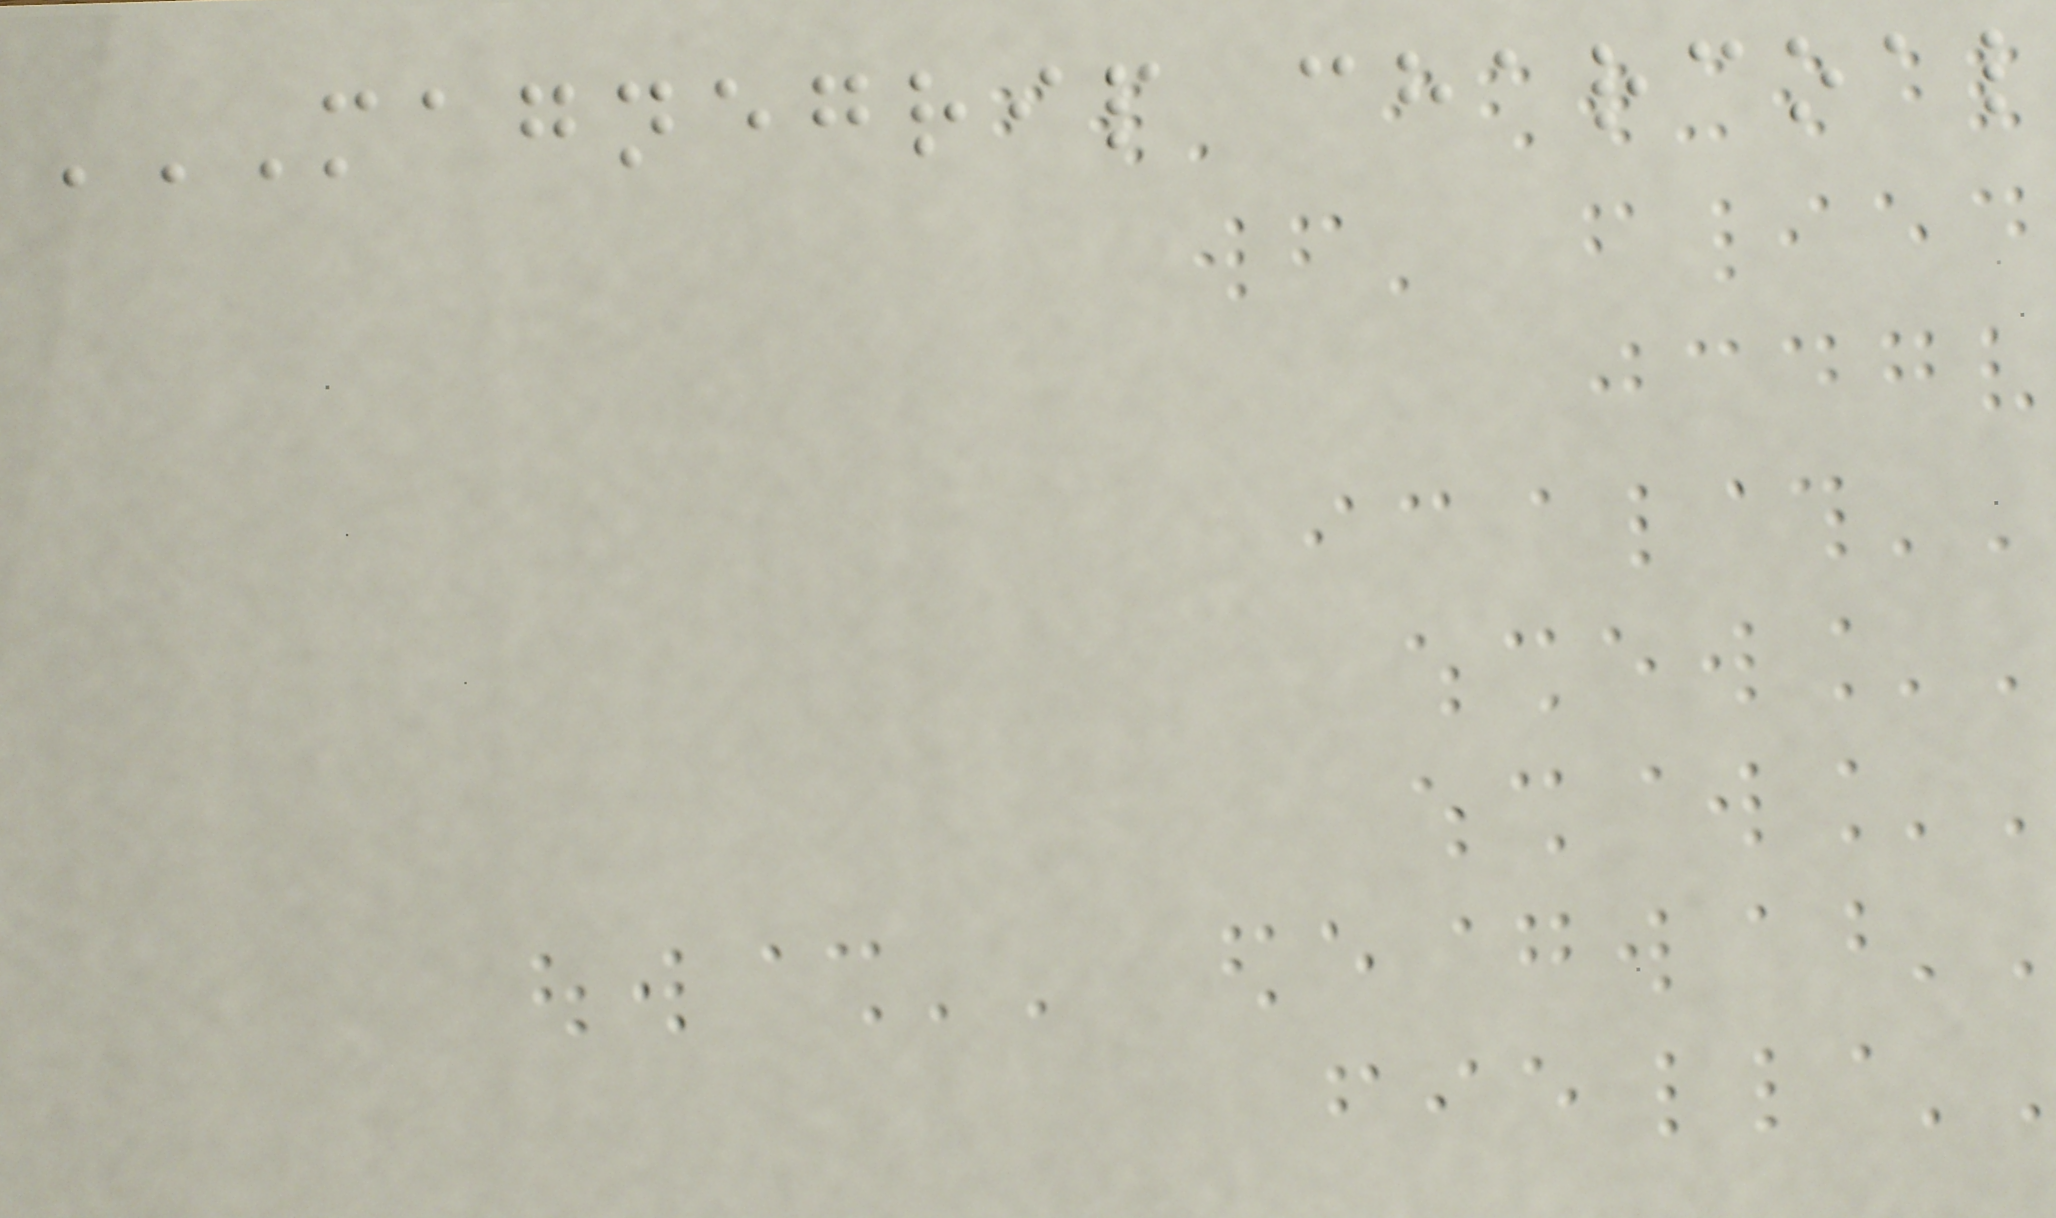MAGNEGRIP CHARCOAL
